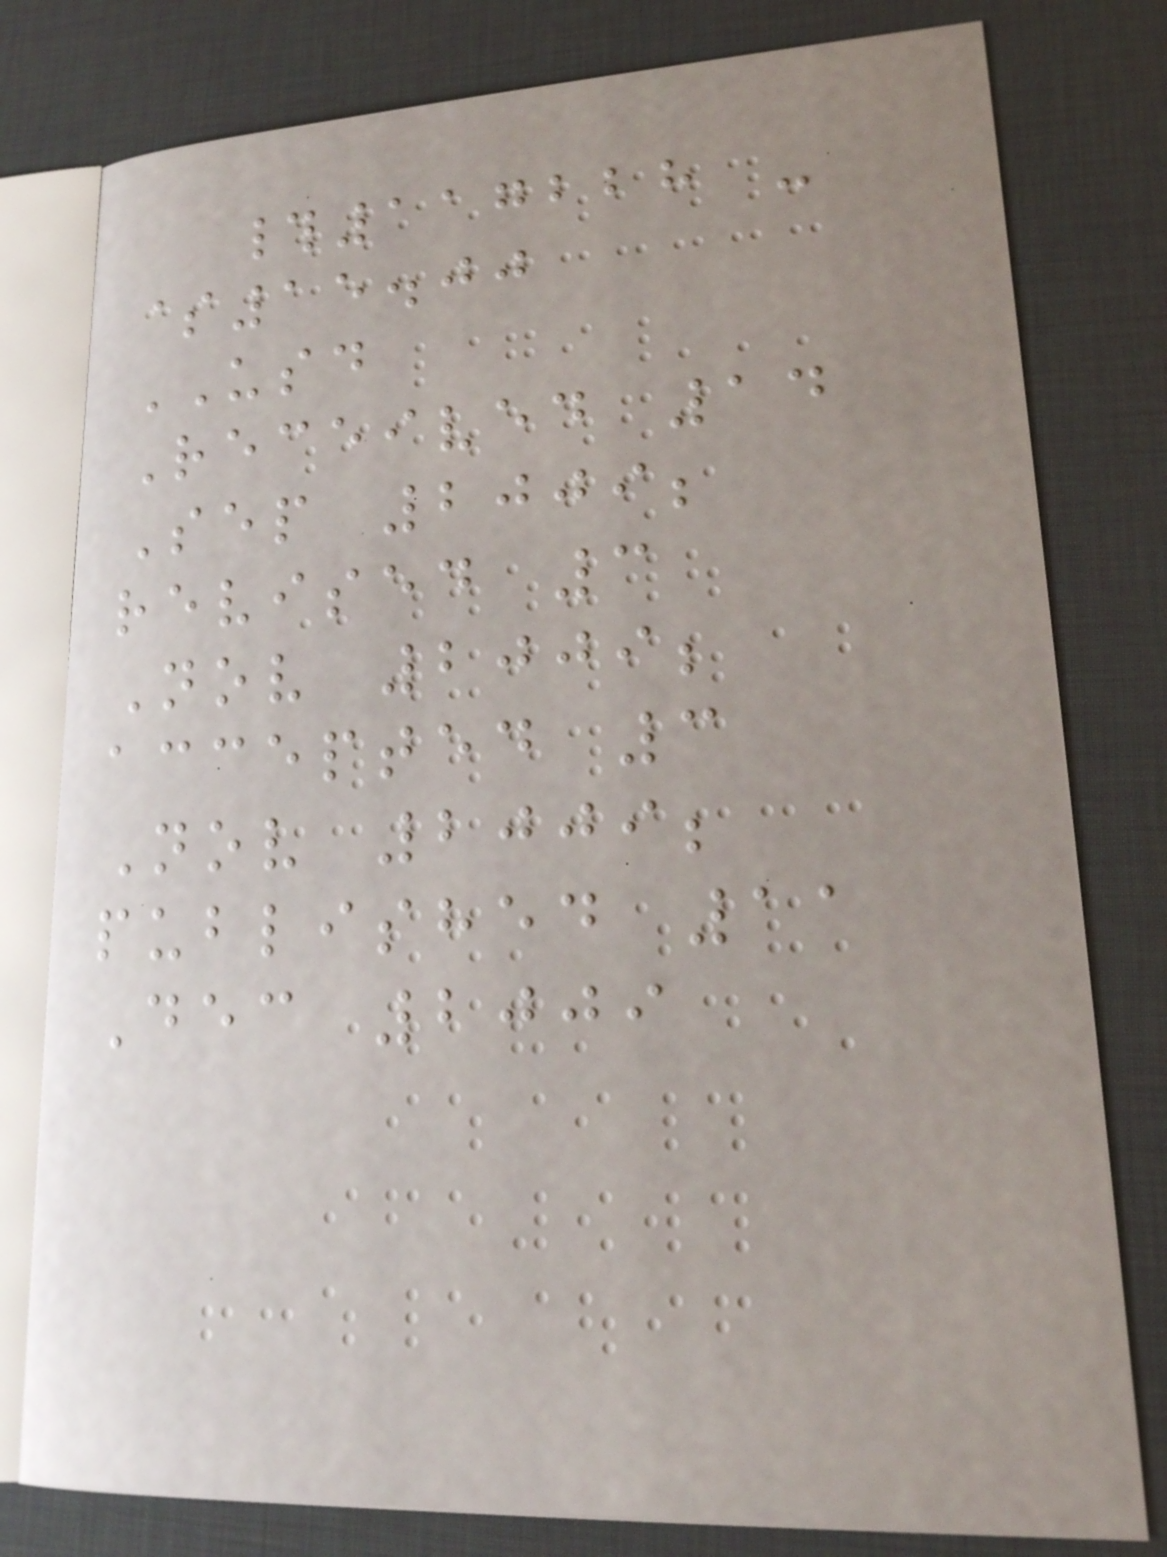#117228 -
$15.00
USD
Received 14
Sep 2009;
revised 3
Nov 2009;
accepted 3
Nov 2009;
published 11
Dec 2009
